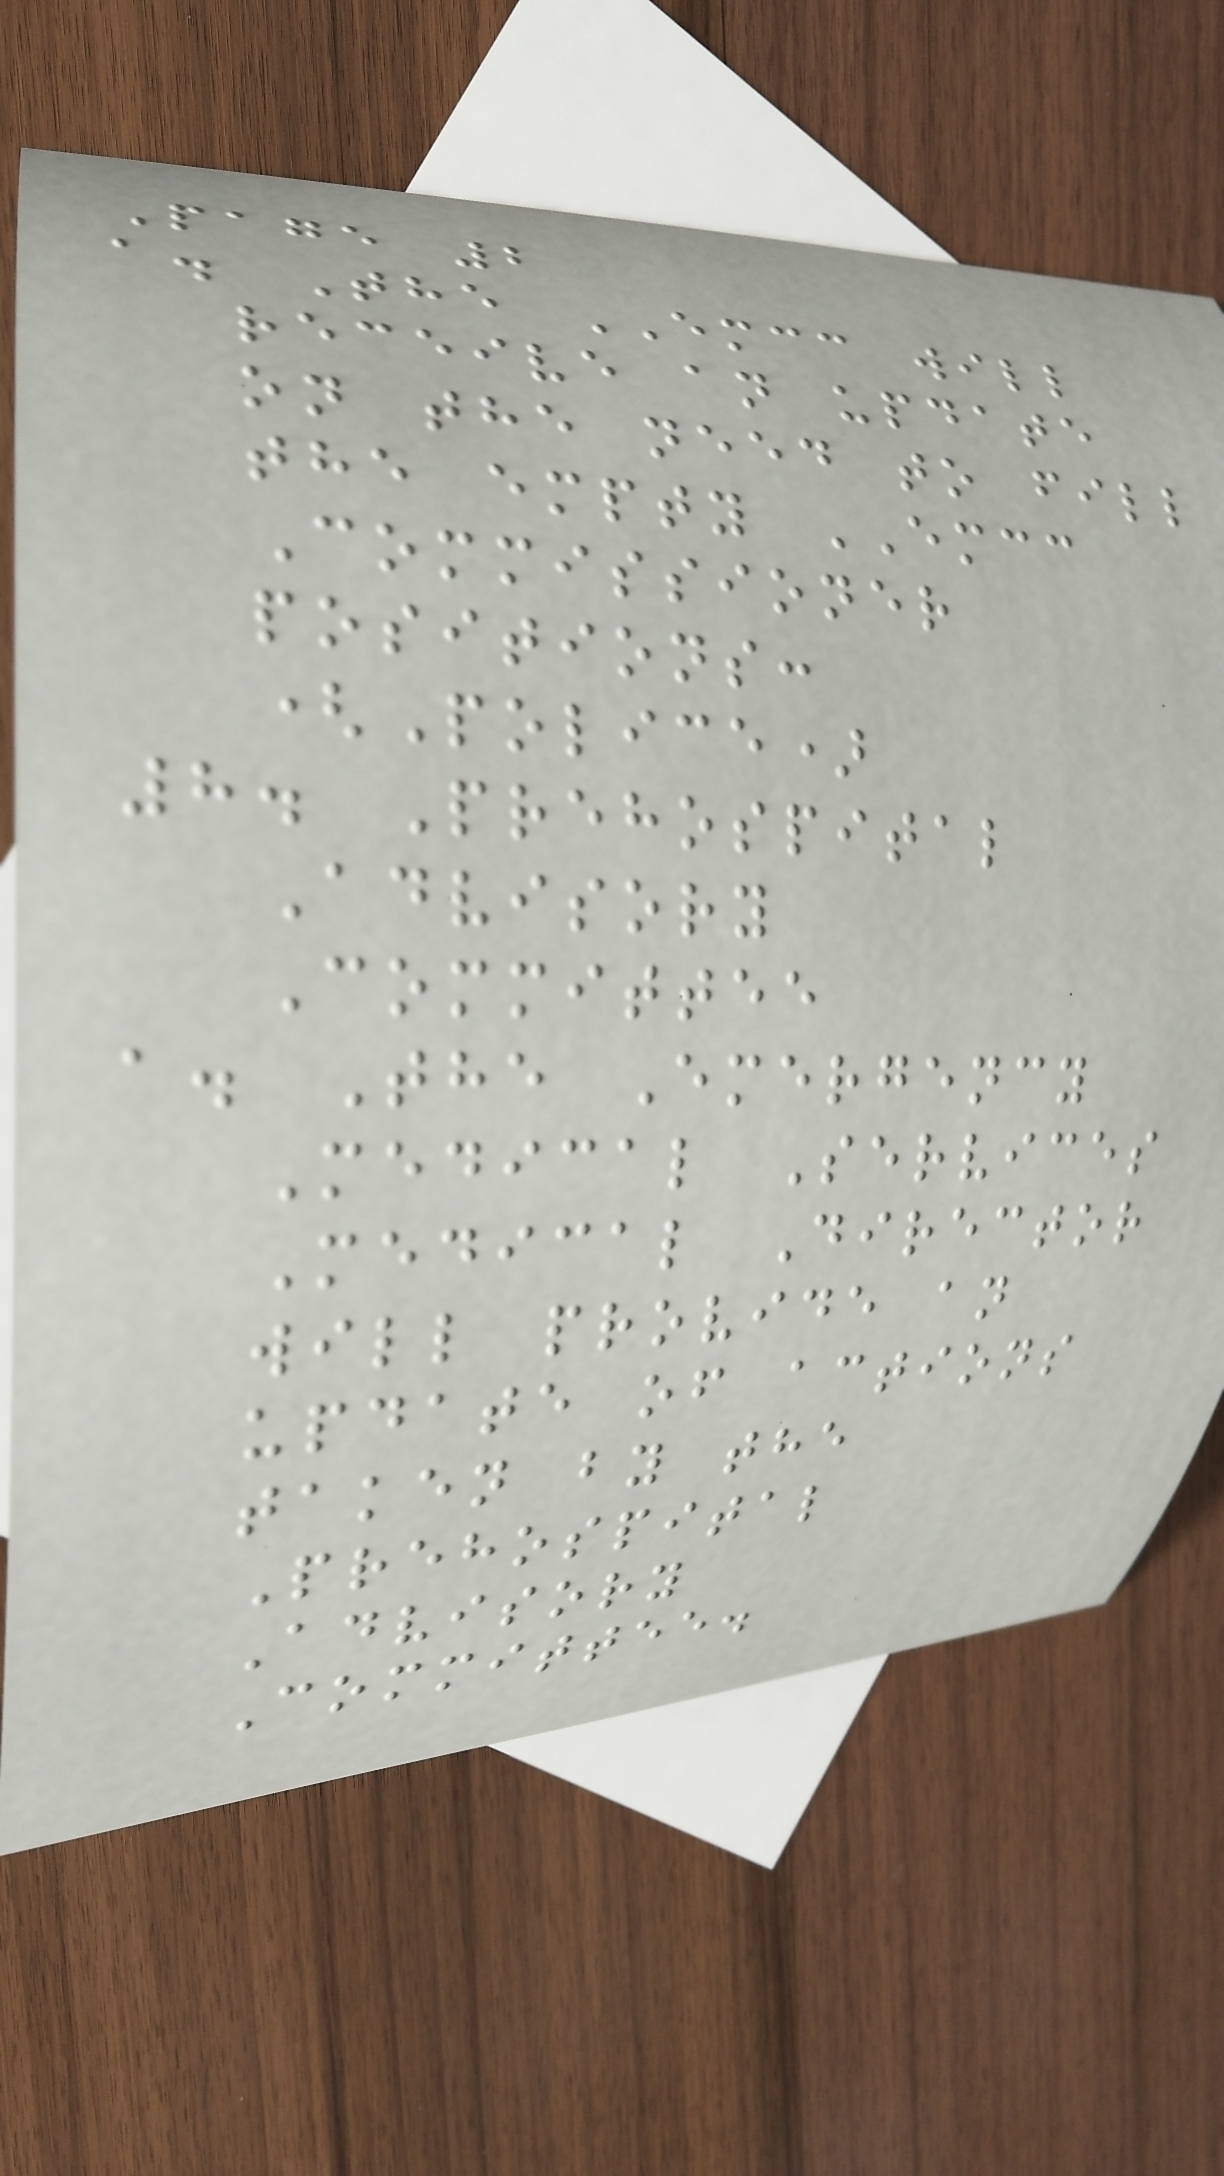Page 2
a. The EMCC will
receive an update
on the need to fill
the empty EMCC
Commissioner
positions:
(Police)
8. Prehospital
Advisory
Committee
a. The Emergency
Medical Services
Medical Director
will provide an
update of actions
taken by the
Prehospital
Advisory
Committee.
